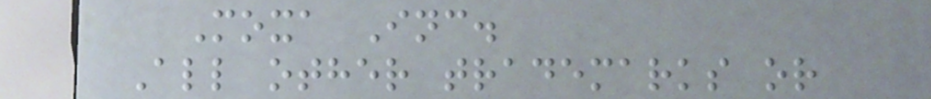Moxa Inc.
All other trademarks or
